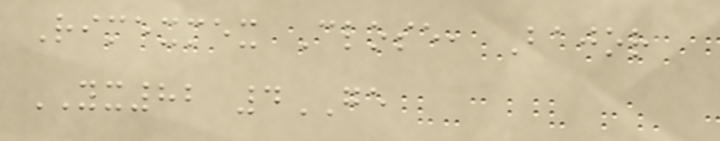Rimexmex Close, Bajor
YX82 4GE
